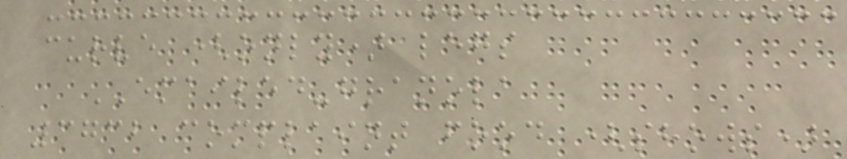curve (only) legs
EMAILED-granola
3732 complaint food (shows)
